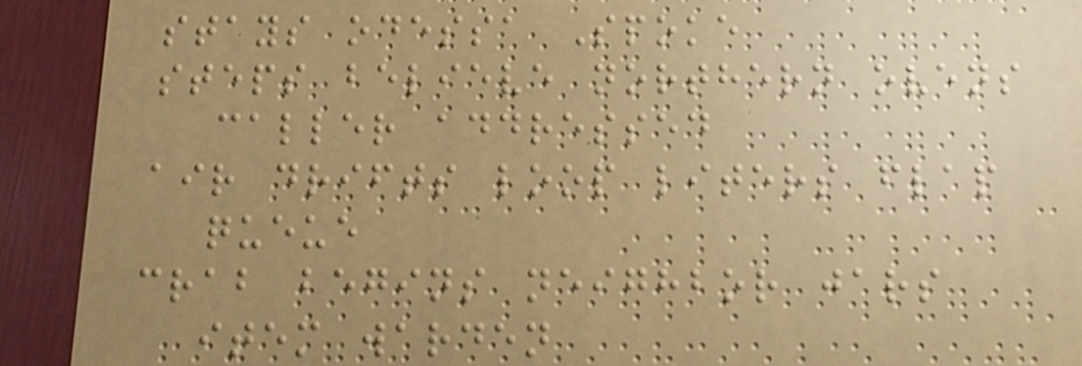stays odessa Spoke
steps believe northern ovens
caller addressed
air drifts loop liters flap
queue
crab begins neighbor jars
item warden
